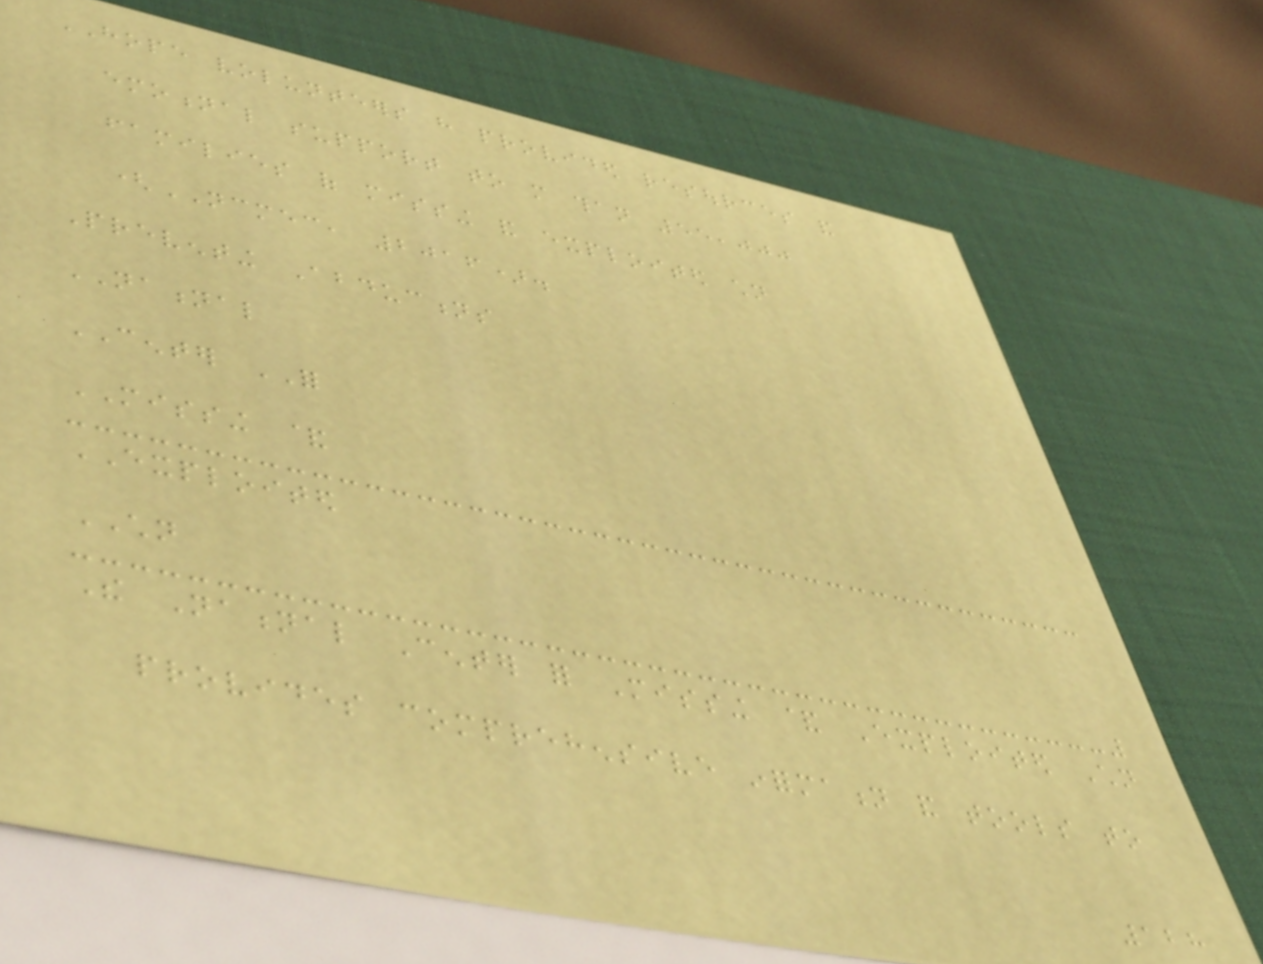HOPE volunteers have provided resources and
emotional support to more than 55,000
families of missing and exploited children
(NCMEC, 2016).
Preventing Abductions
NATIONAL
CENTER FOR
MISSING &
EXPLOITED
CHILDREN
The National Center for Missing & Exploited Children
provides comprehensive information and tools to
128
